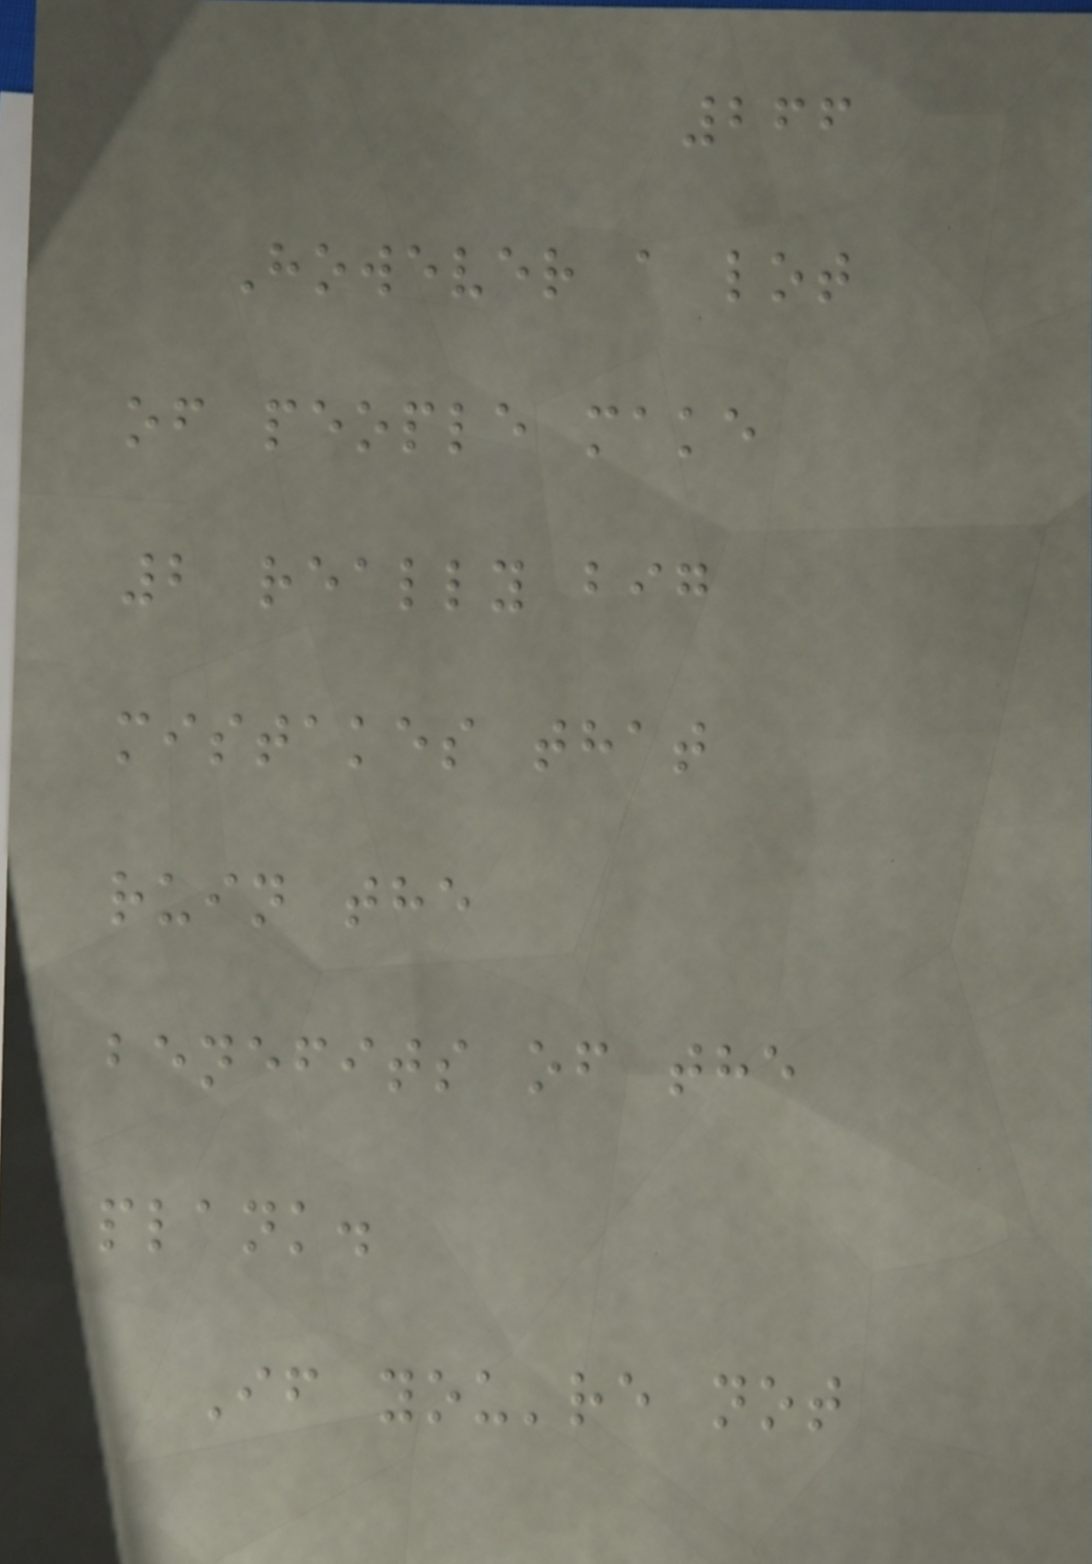266
However a lot
of people make
2 really big
mistakes that
ruin the
benefits of the
plank.
If you're not
